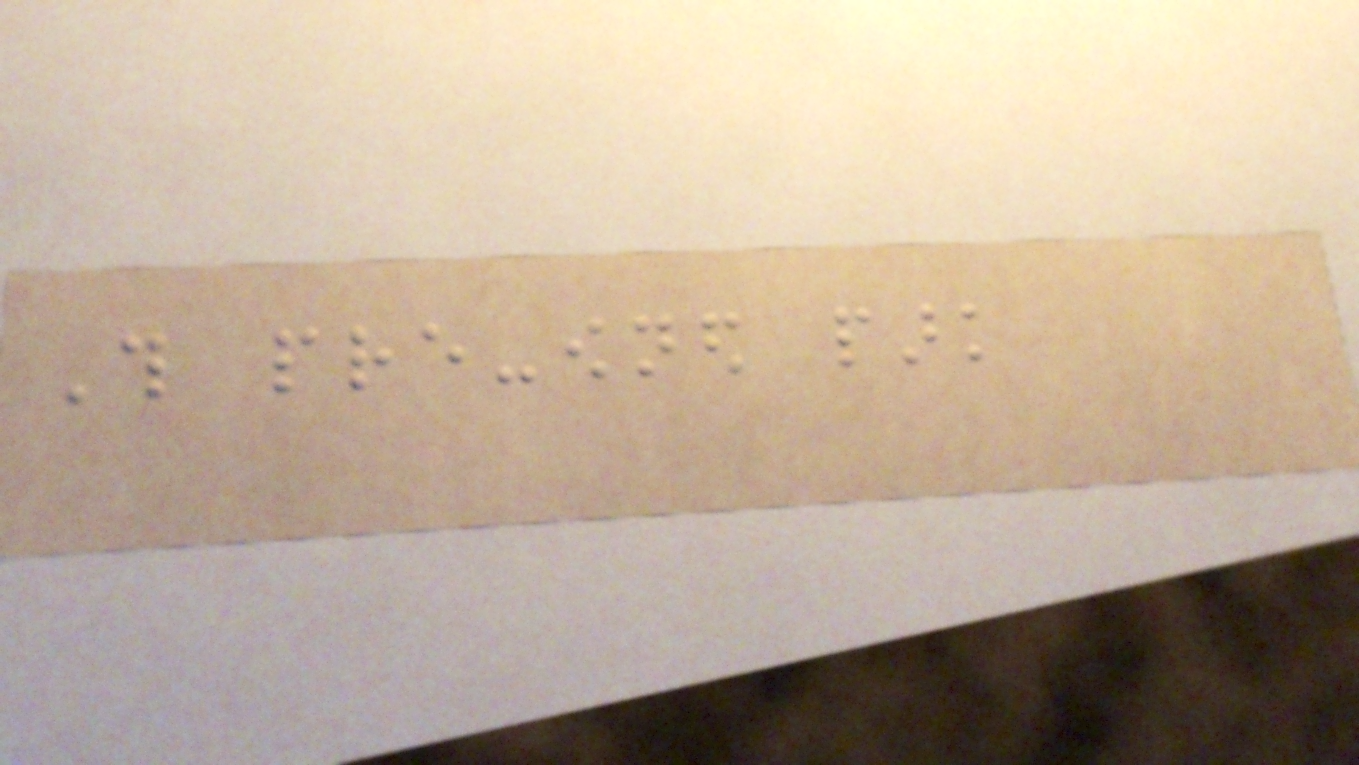This pre-owned park
